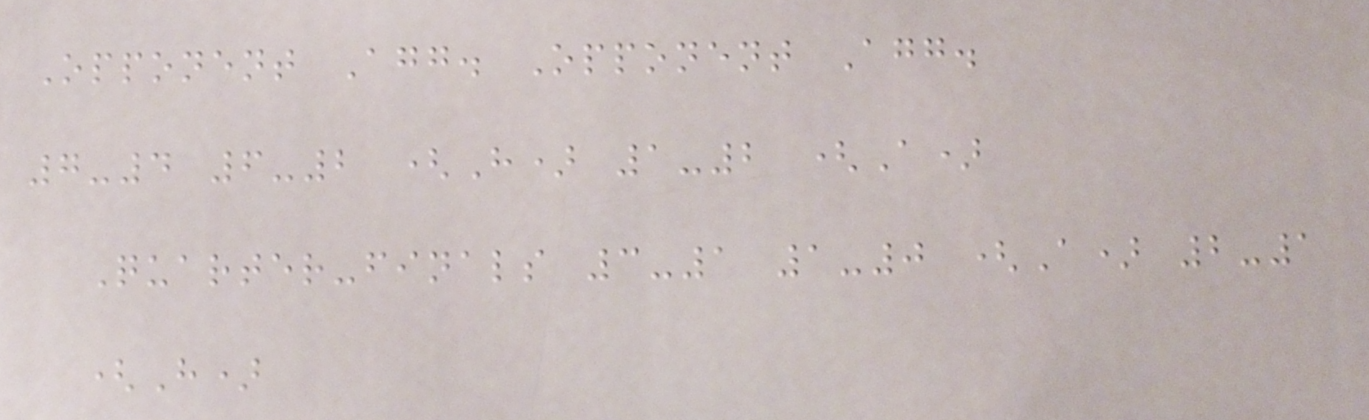Opponent Agg. Opponent Agg.
7-4 6-2 (H) 1-2 (A)
Quarter-finals 3-1 1-0 (A) 2-1
(H)
